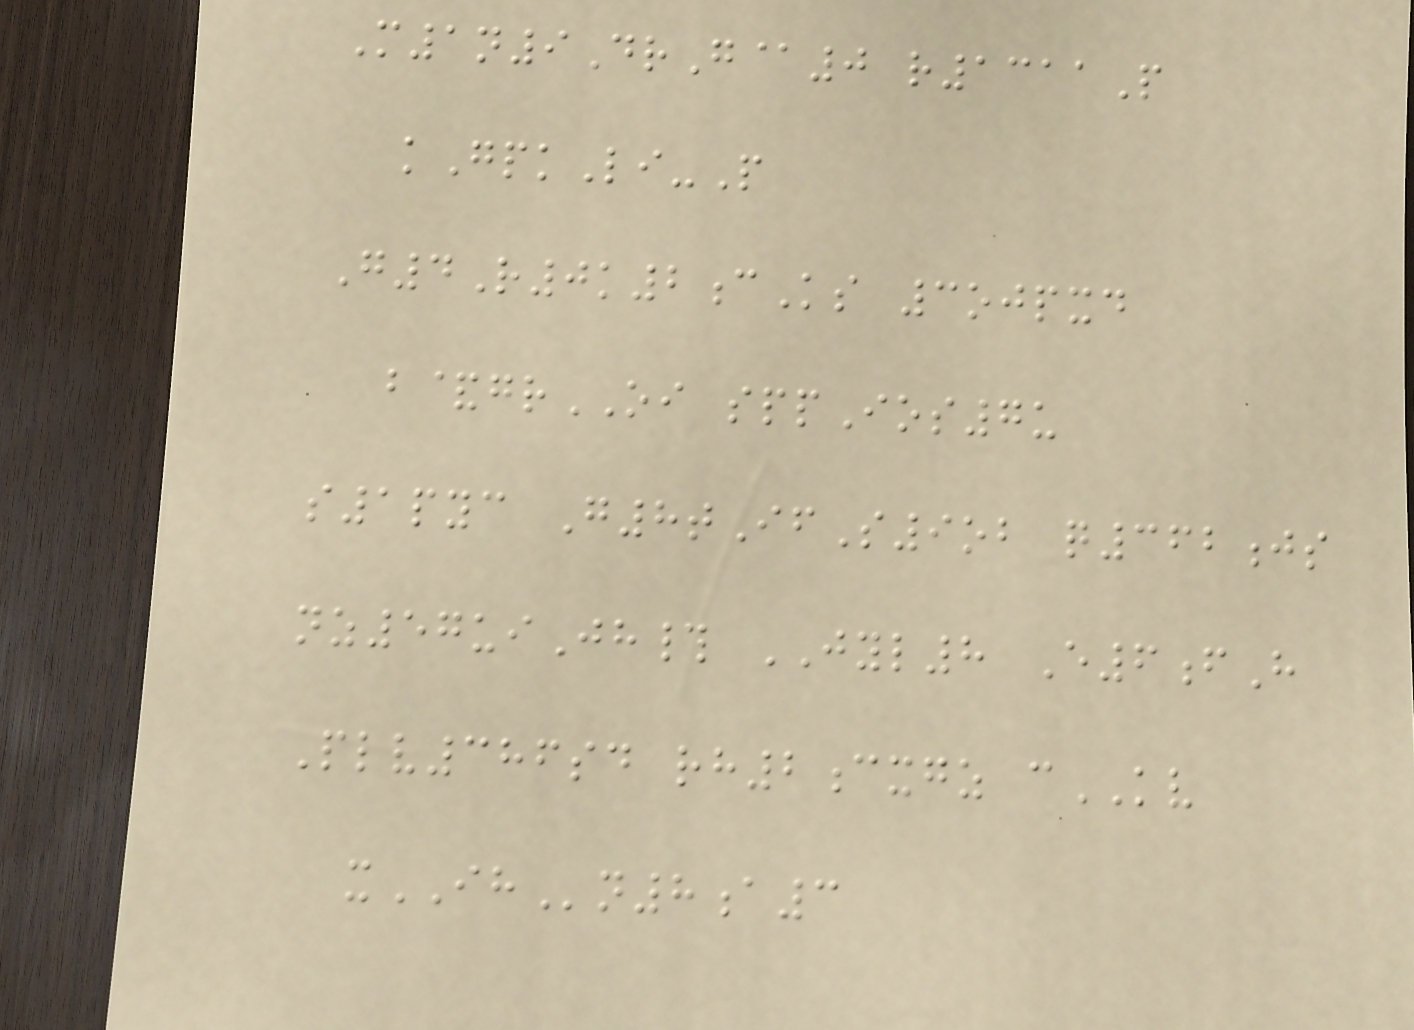M1n9DrG@0 r1311P
kGpkLi-P
G4R0k2cKs 3ojpxd
b&grOI sppIos7u
s1pyc G8tIfS9ob q362js
nz57uiJh# JYL8 E6fH
Plv386sd rh2cxgz cKV
xIHn8a3
